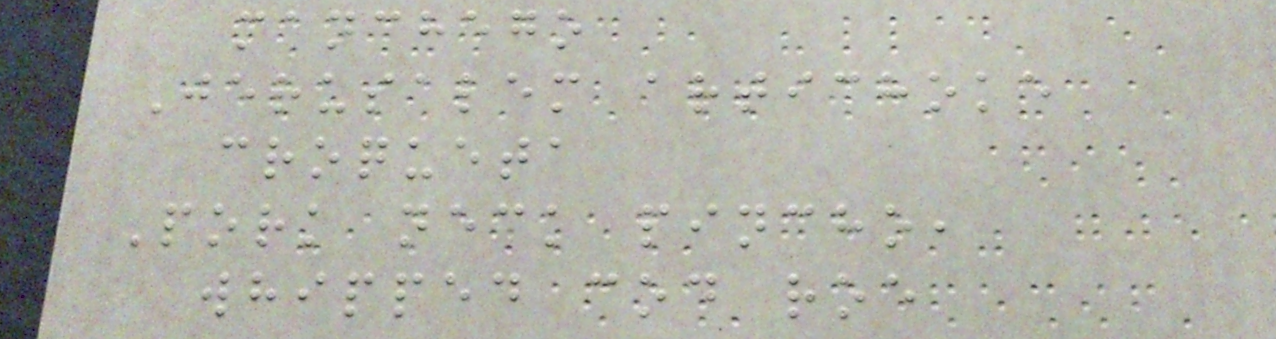manchego
Jerusalem artichoke
croqueta
Pork neck pincho,
whipped cod roe
